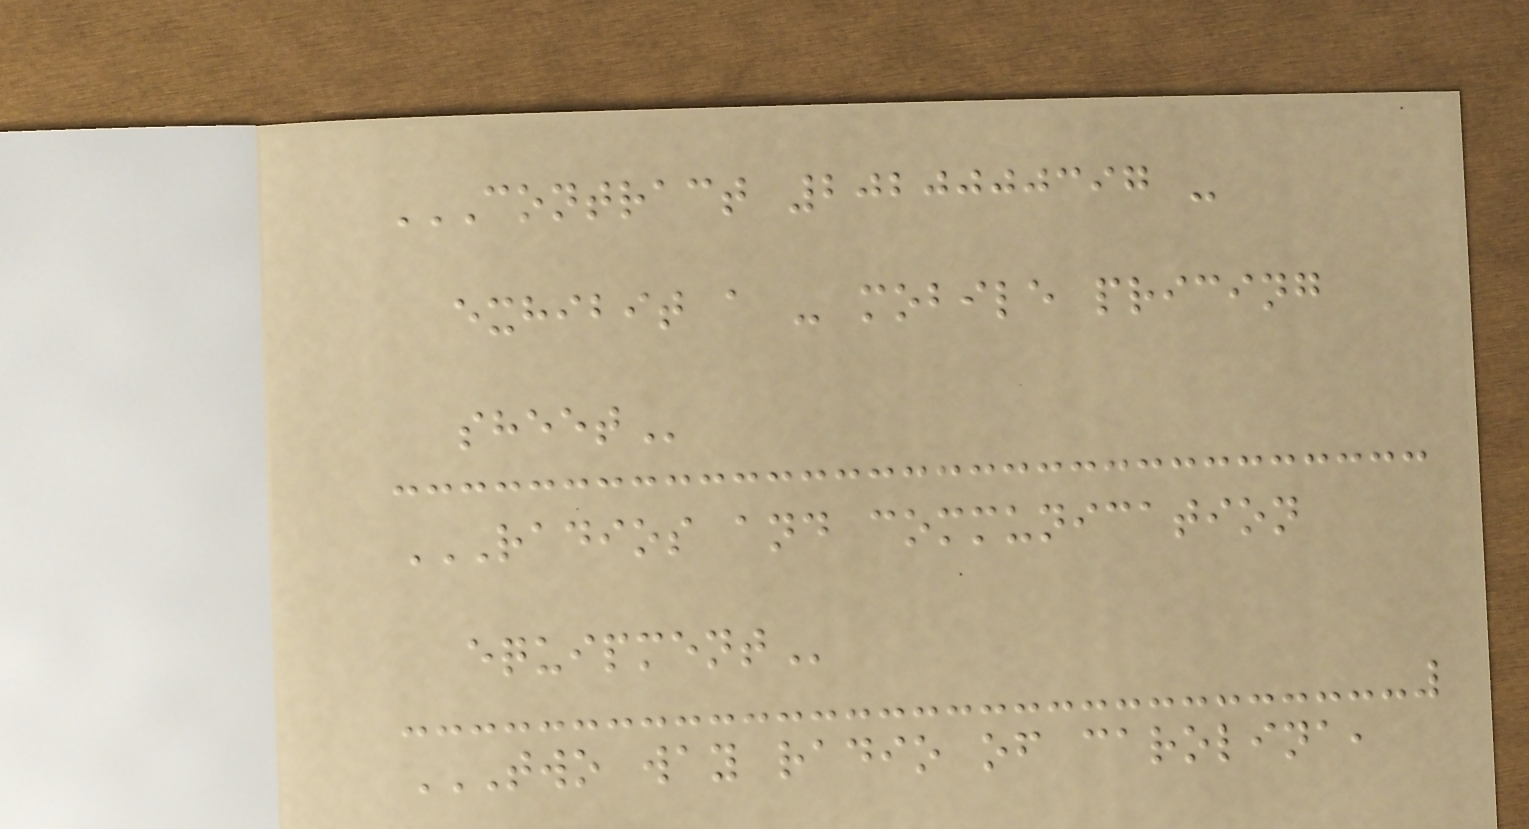CONTRACT 2020000397 -
EXHIBIT A - MOBILE PRICING
SHEET
RADIOS AND COMMUNICATION
EQUIPMENT
TWO WAY RADIO OF CAROLINA,
